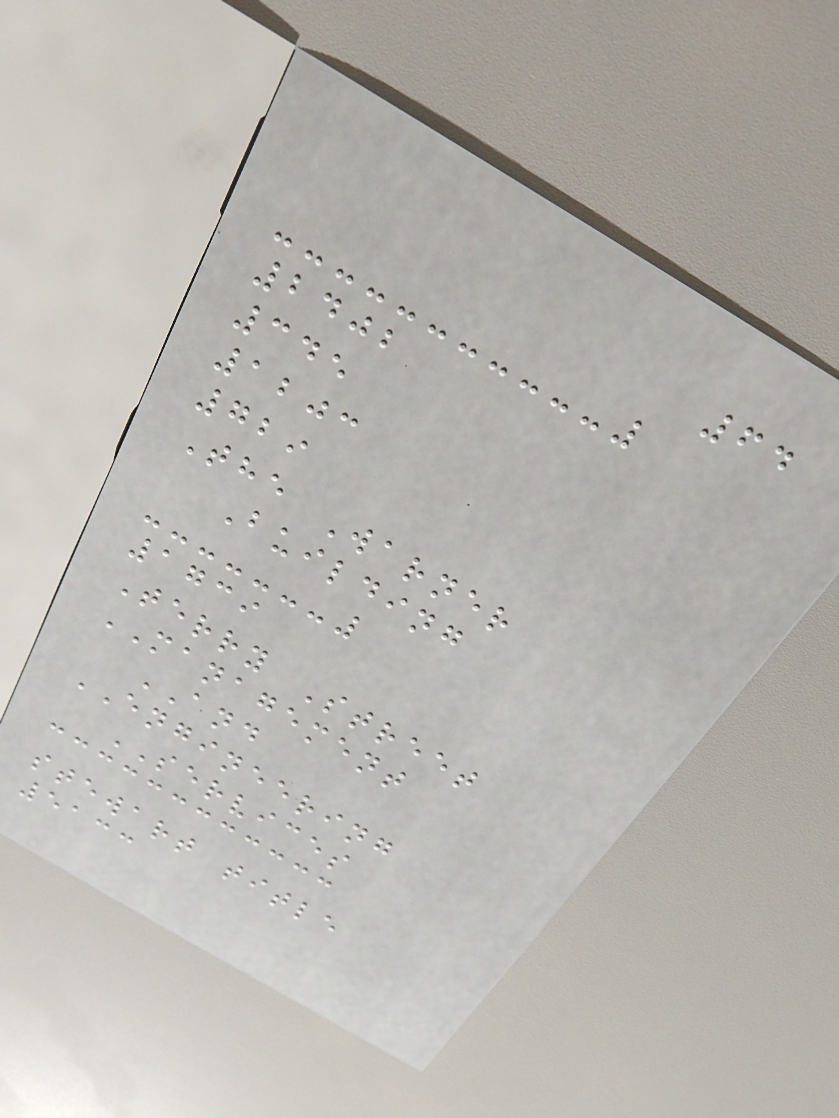64
2402
345
1203
729
The Warner
Building
1739
Terry Street
MANAGEMENT
AND
ENGINEERING
SERVICES
stewart title
5133
